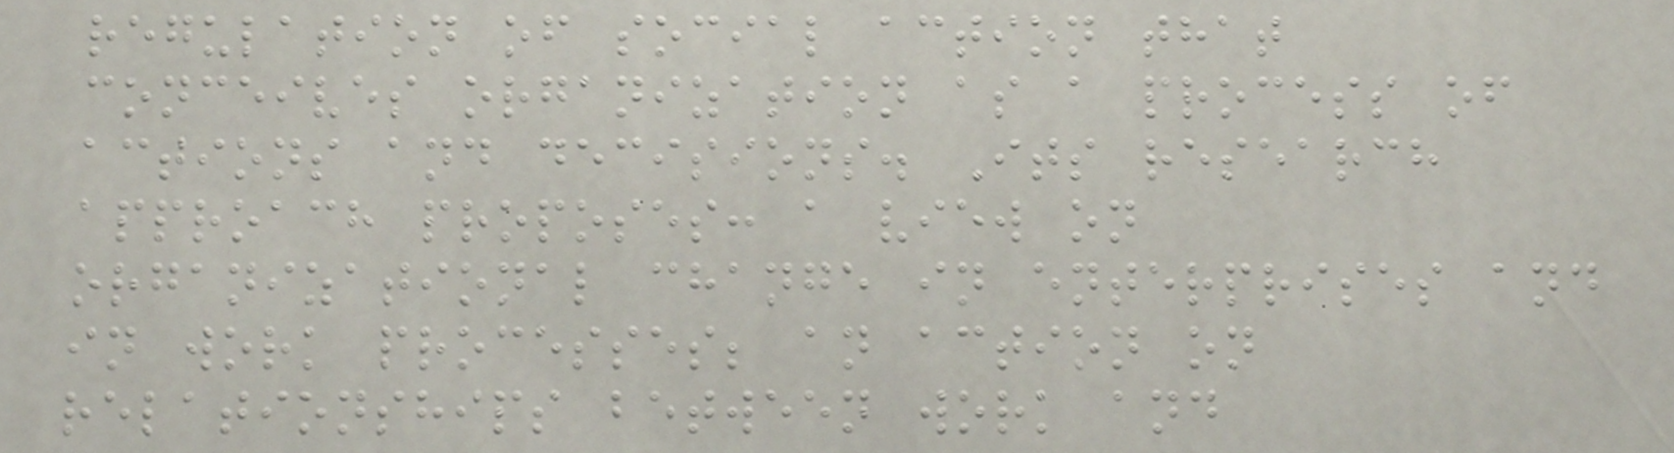regulation of social action that
conceives organization as a process of
actions and decisions. Its research
approach proposes: a view on
organizational change in enterprises and
in work processes; an action on
relationships between work and
